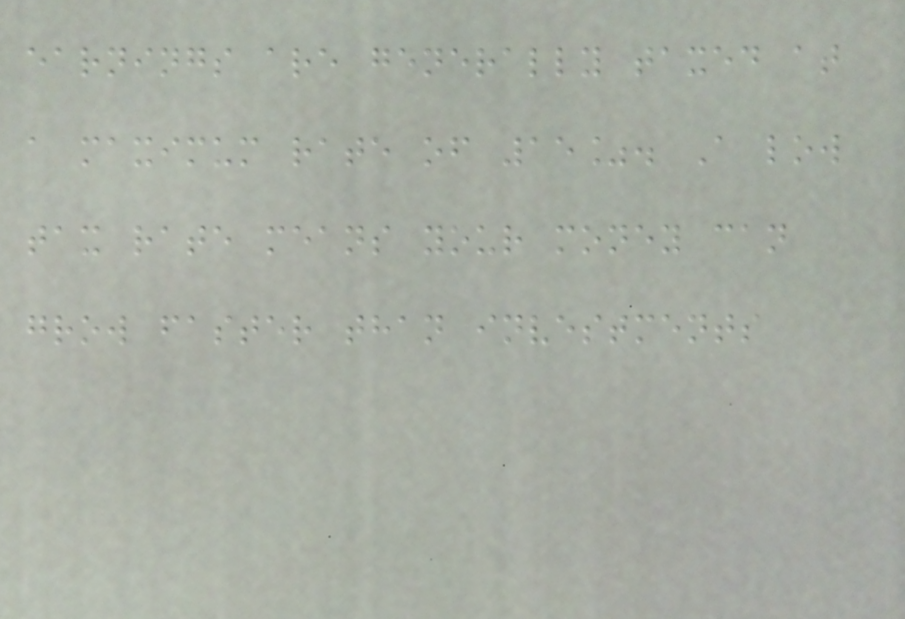earnings are generally taxed at
a maximum rate of 15%. A low
tax rate means your money can
grow faster than investments
